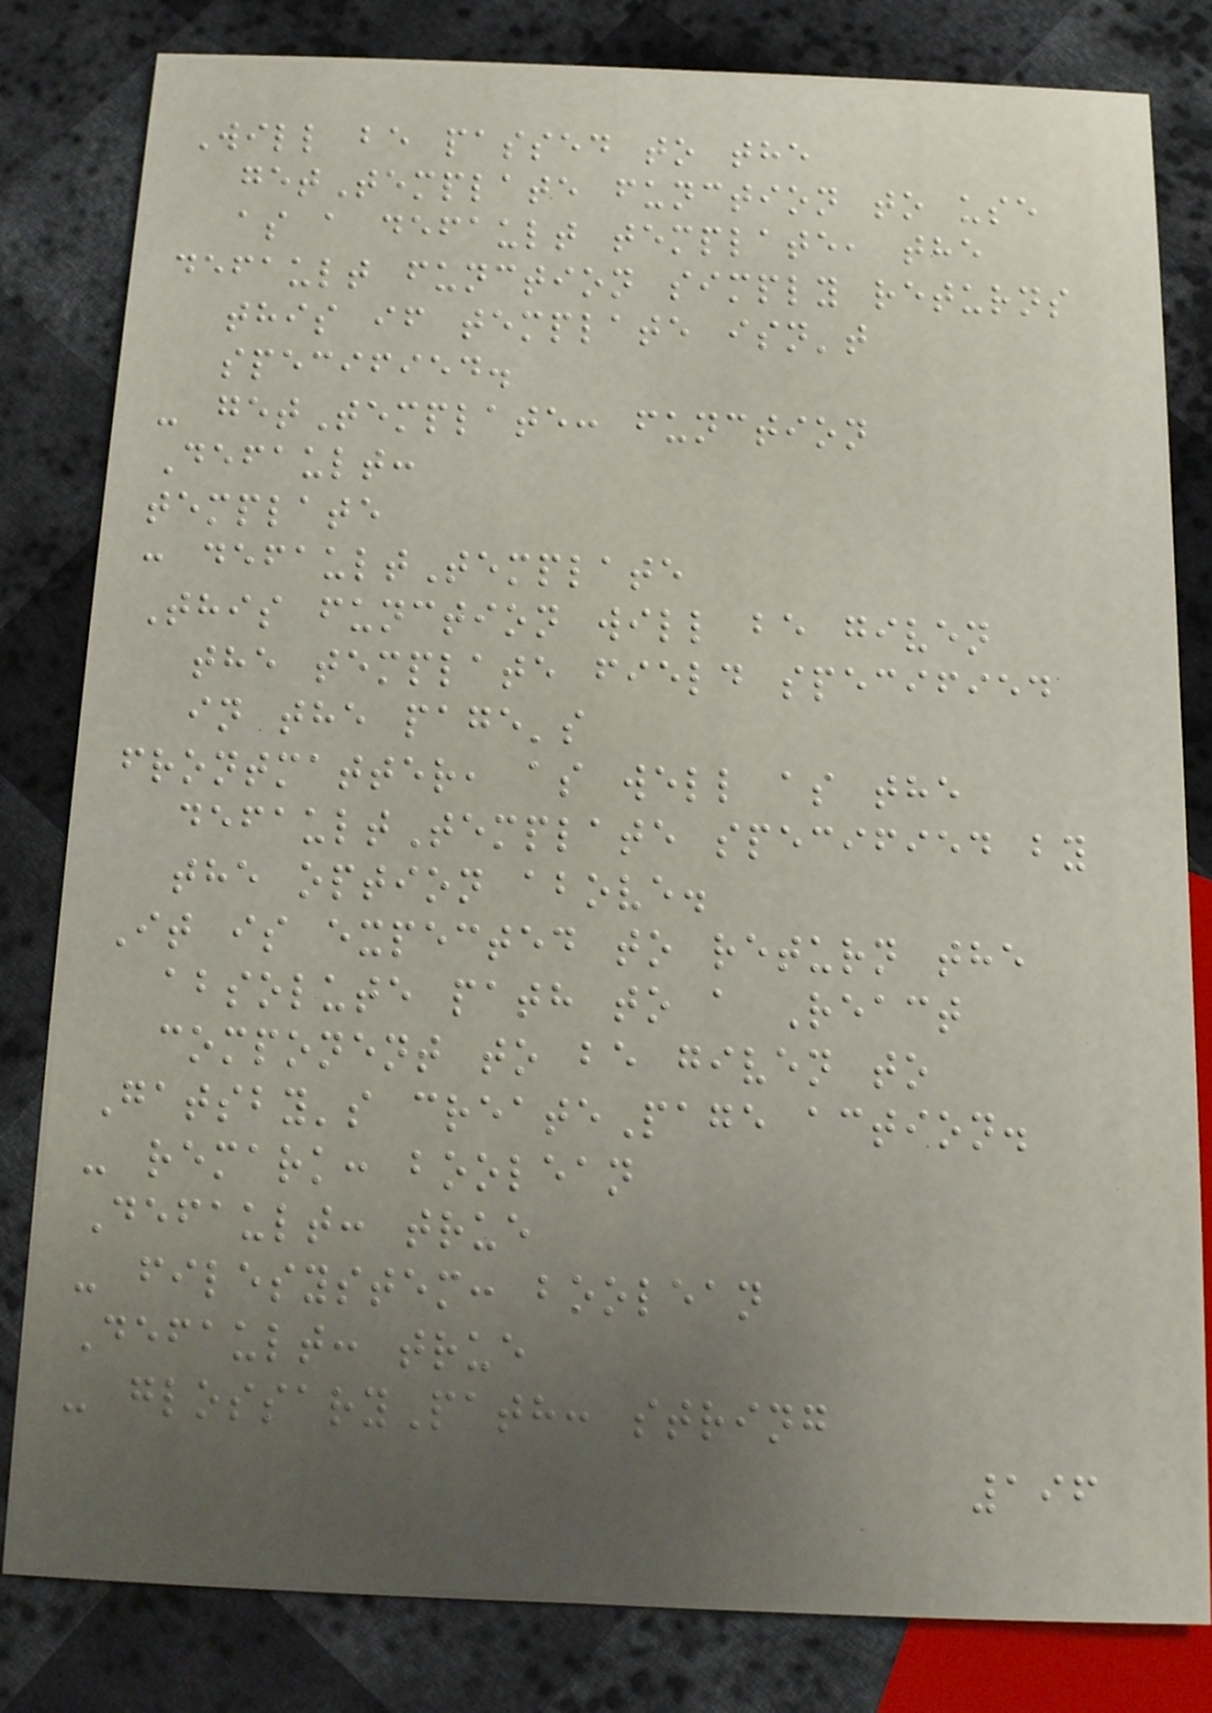Will be passed to the
getTemplate function to use
as a default template, the
default function simply returns
this if template isn't
specified.
- getTemplate: function
Default:
template
: defaultTemplate
This function will be given
the template field specified
in the page's
frontmatter, as well as the
defaultTemplate specified by
the option above.
It is expected to return the
absolute path to a React
component to be given to
Gatsby's createPage action.
- remark: boolean
Default: true
- filesystem: boolean
Default: true
- glossaryPath: string
196
